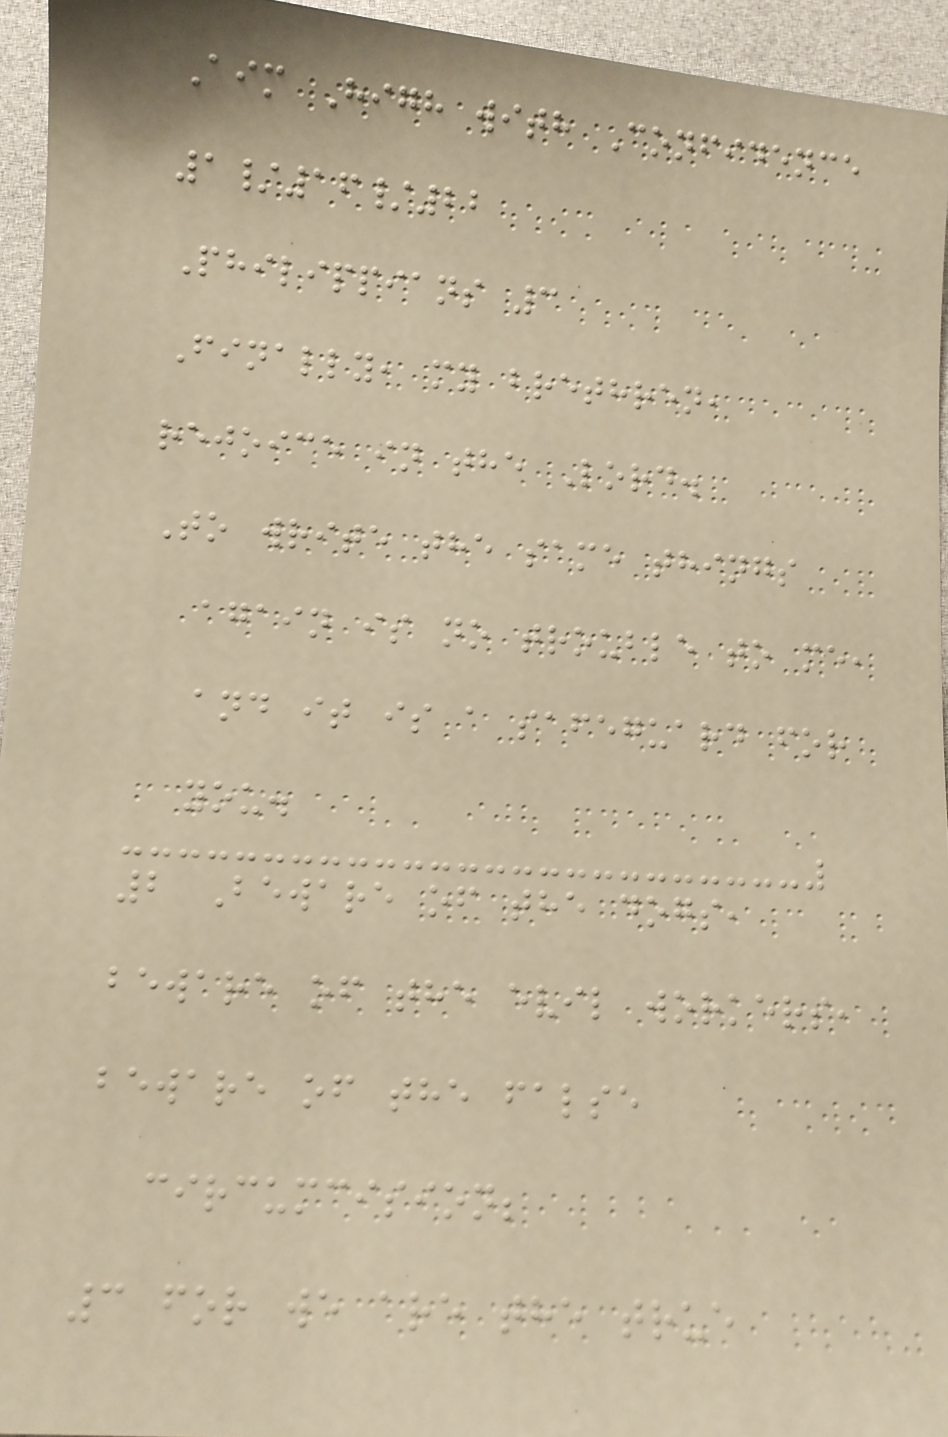Aim High with Confidence
1/16/22
Philippians 3
Finally, my brethren,
rejoice in the Lord.
To write the same things
again is no trouble to me,
and it is a safeguard for
you.
2 Beware of the dogs,
beware of the evil workers,
beware of the false
circumcision;
3 for we are the true
